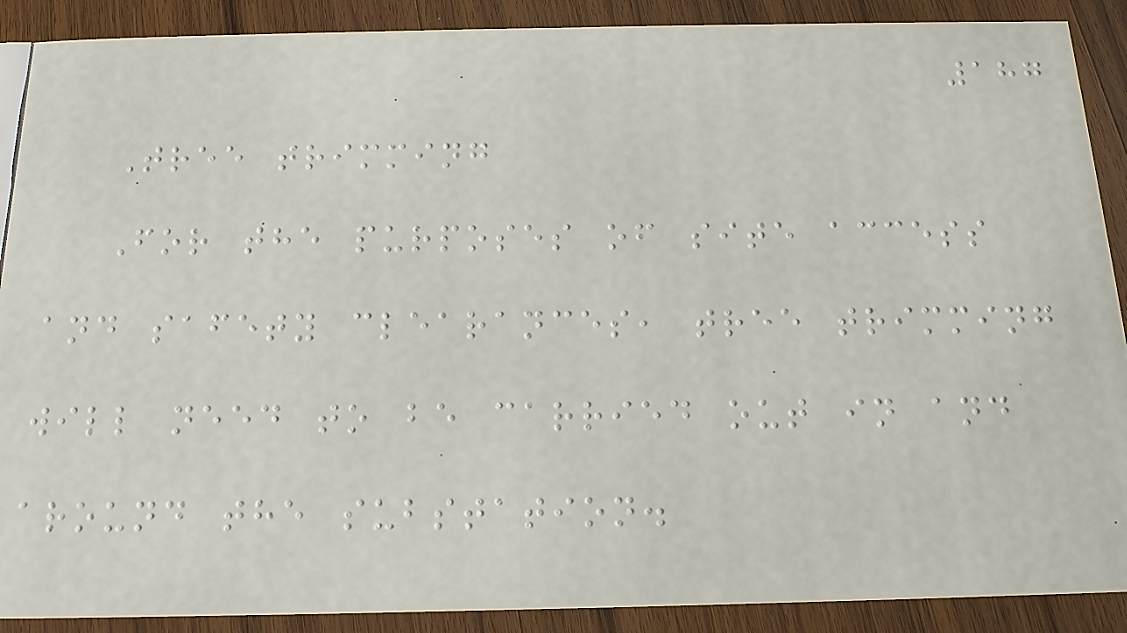187
Tree trimming
For the purposes of site access
and safety clearances, tree trimming
will need to be carried out in and
around the substation.
